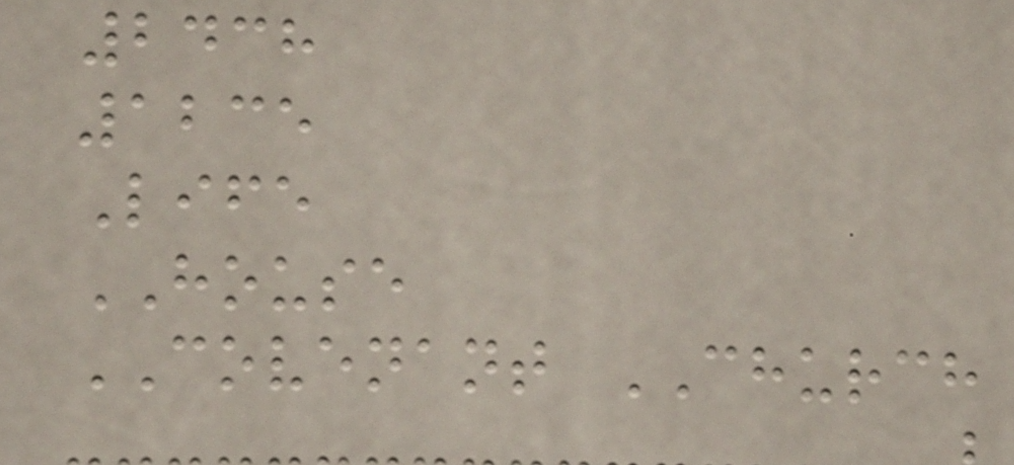2438
1235
Life
HOUSE
COVENANT CHURCH
